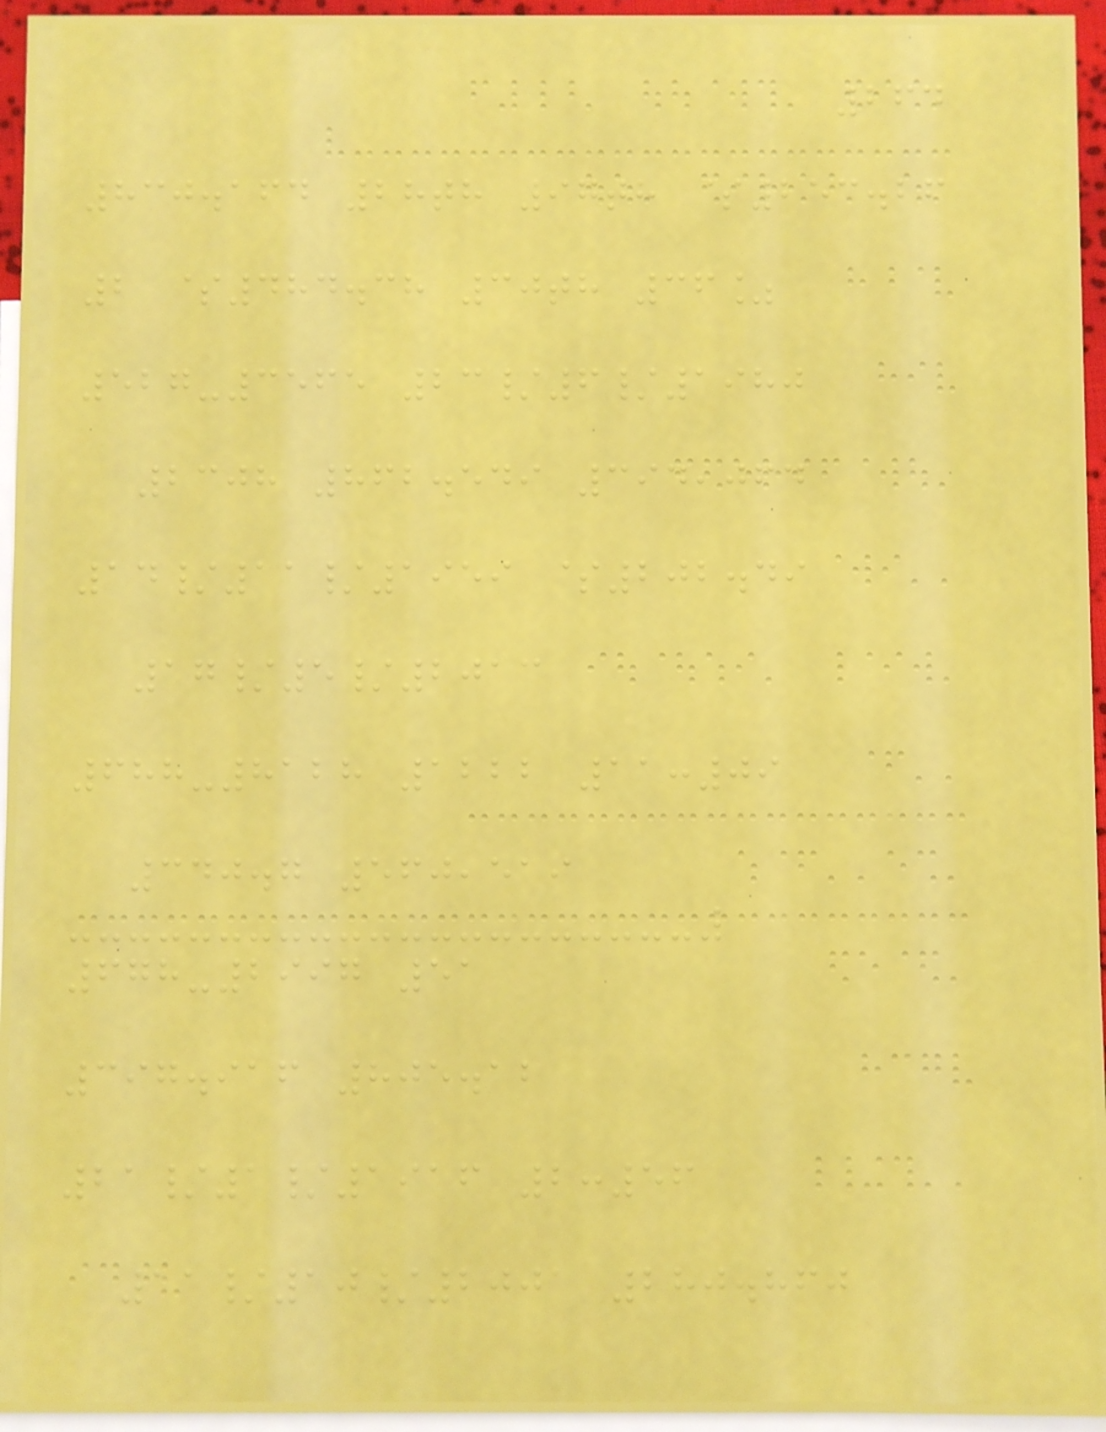264
830.164 28th 97th $253.26
2 $484.38 30th 36%
527-3565 23/6/1980
2308 862.549 394,064
14/11/1959 $202.49
17/5/2013
688-8128 1222 11:09
340.7 560,519
678-2997 51
397.916 805.12
21/1/1916 2:56
11/10/2001 280.860
